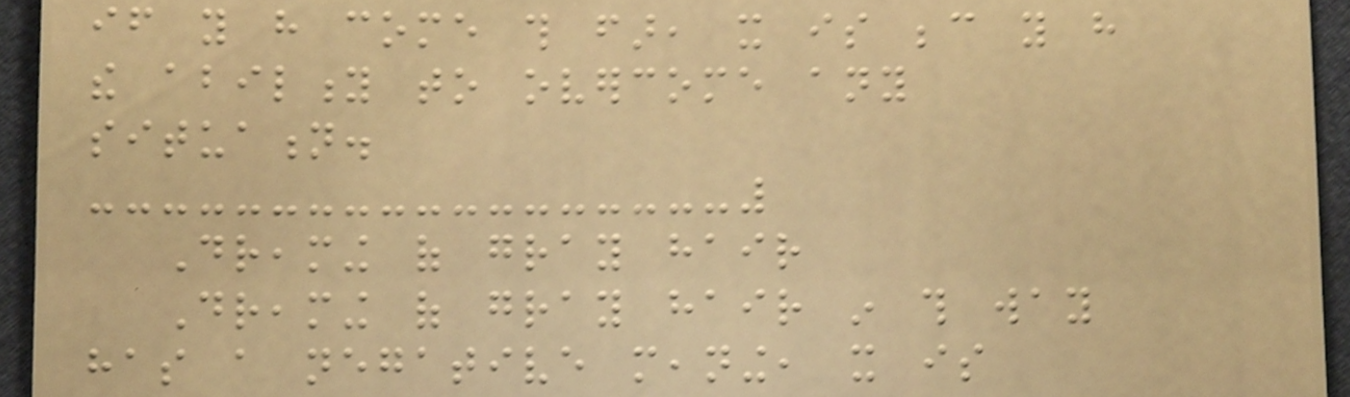if you have come this far, it is because you have
the ability to overcome any
situation.
Dreaming of gray hair
Dreaming of gray hair in this way
has a negative meaning, it is
